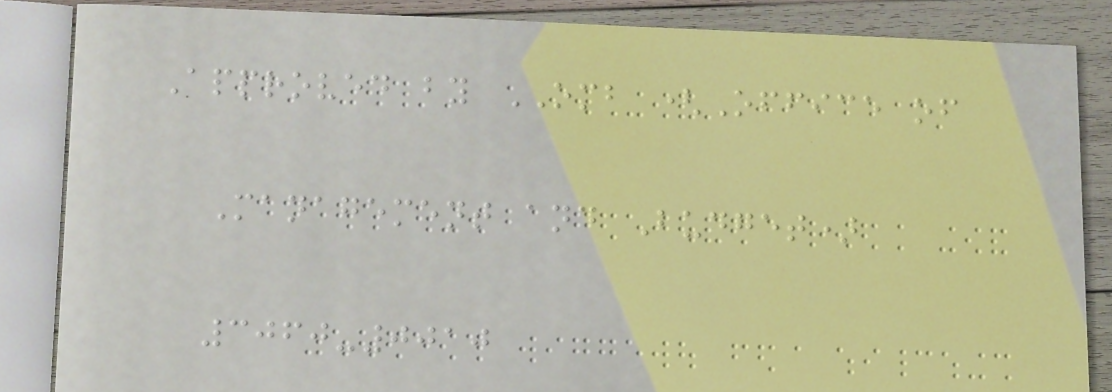Approved by OMB (Office of
Management and Budget)
3060-0010
